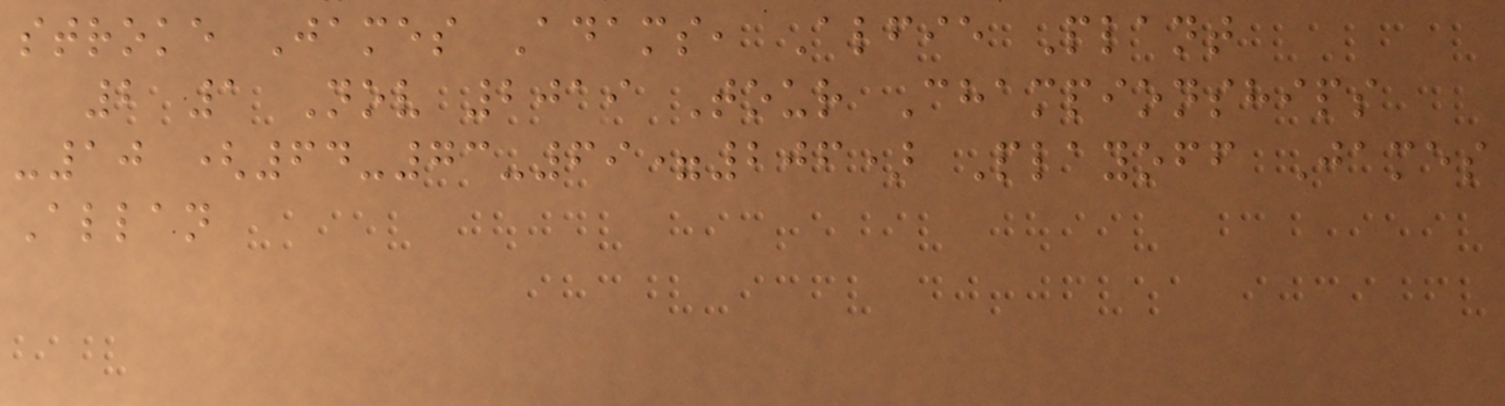stroke James Adams, Alfie Plant
2 1 Nov 2019 Tour Championships
-10 (64-73-69=206) Playoff James
Allan
